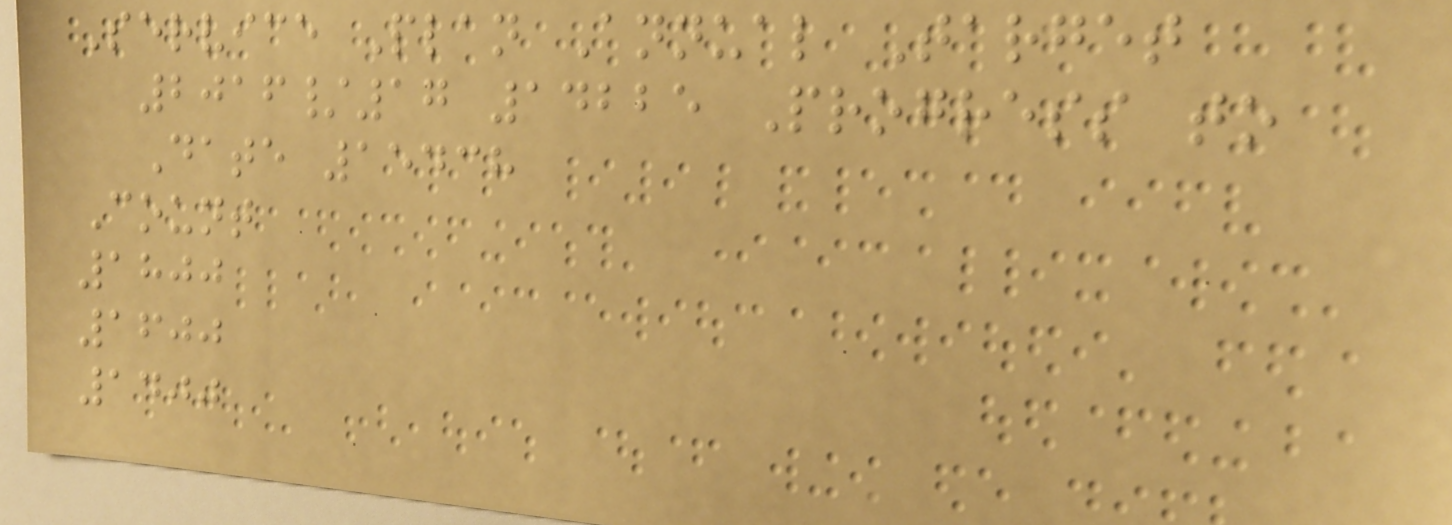Service Plan Annual Target
2016/17 14225 Progress to
Date 15438
Count
1800
1600
1400
